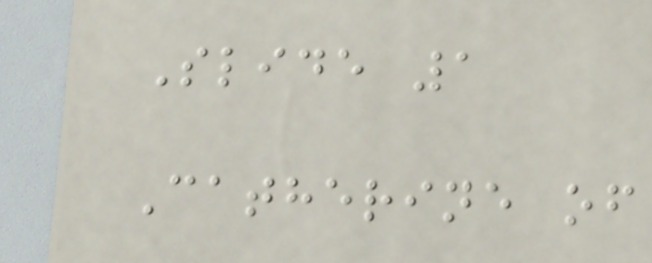Slide 1
Catherine of
